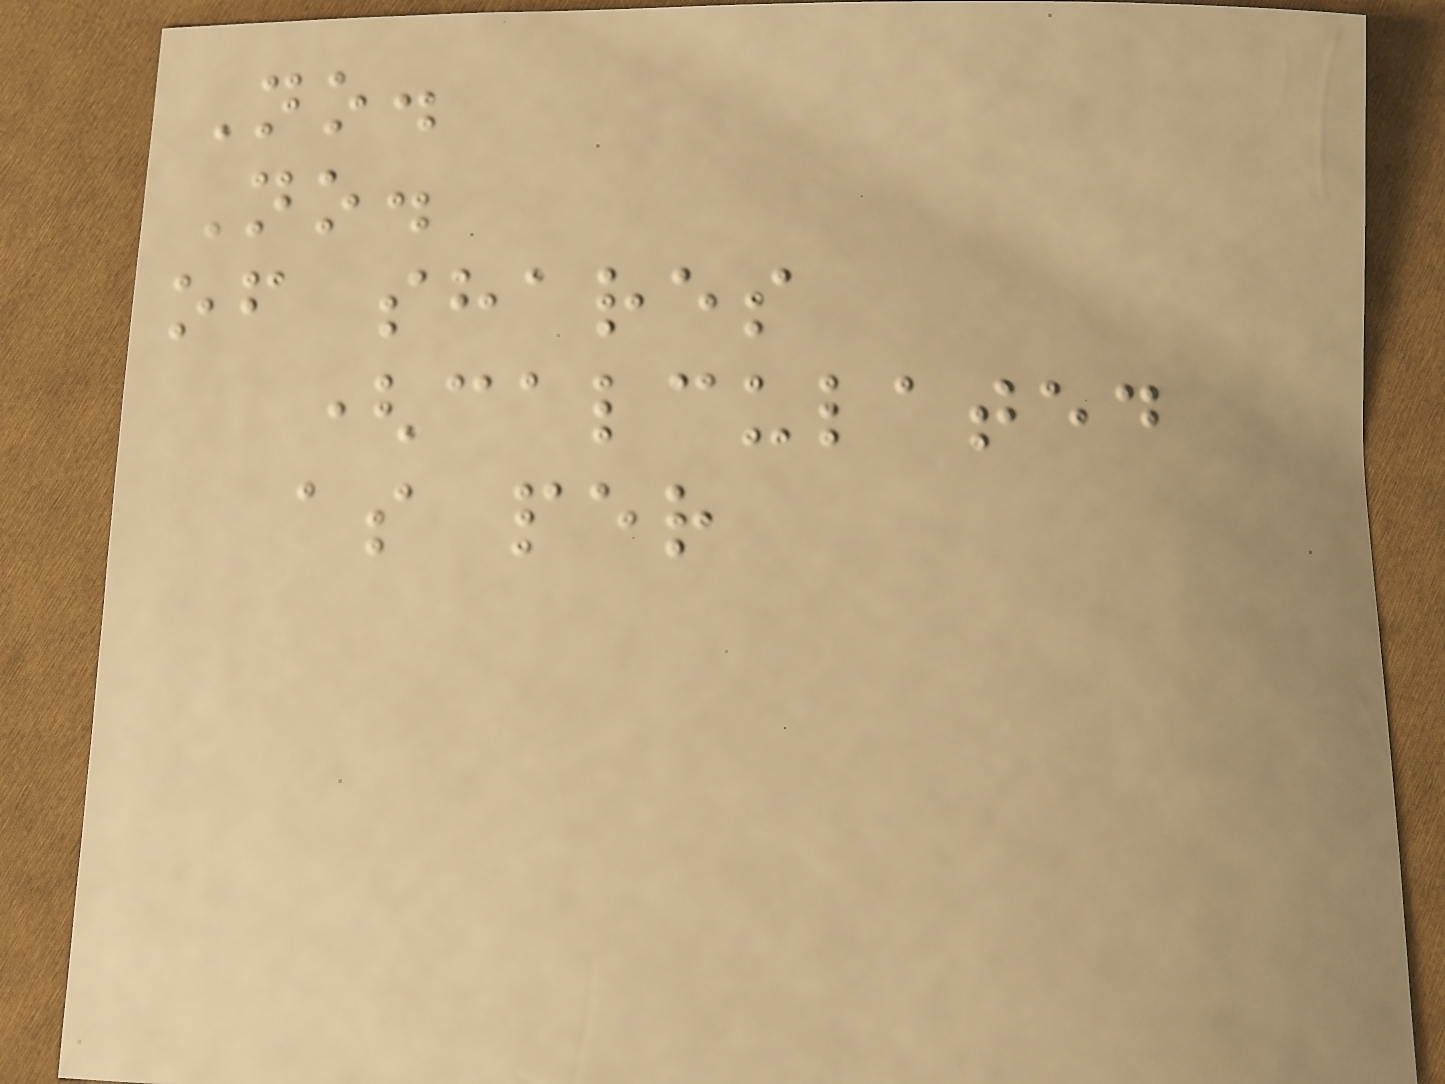No.
No.
of shares
(calculated
as per
